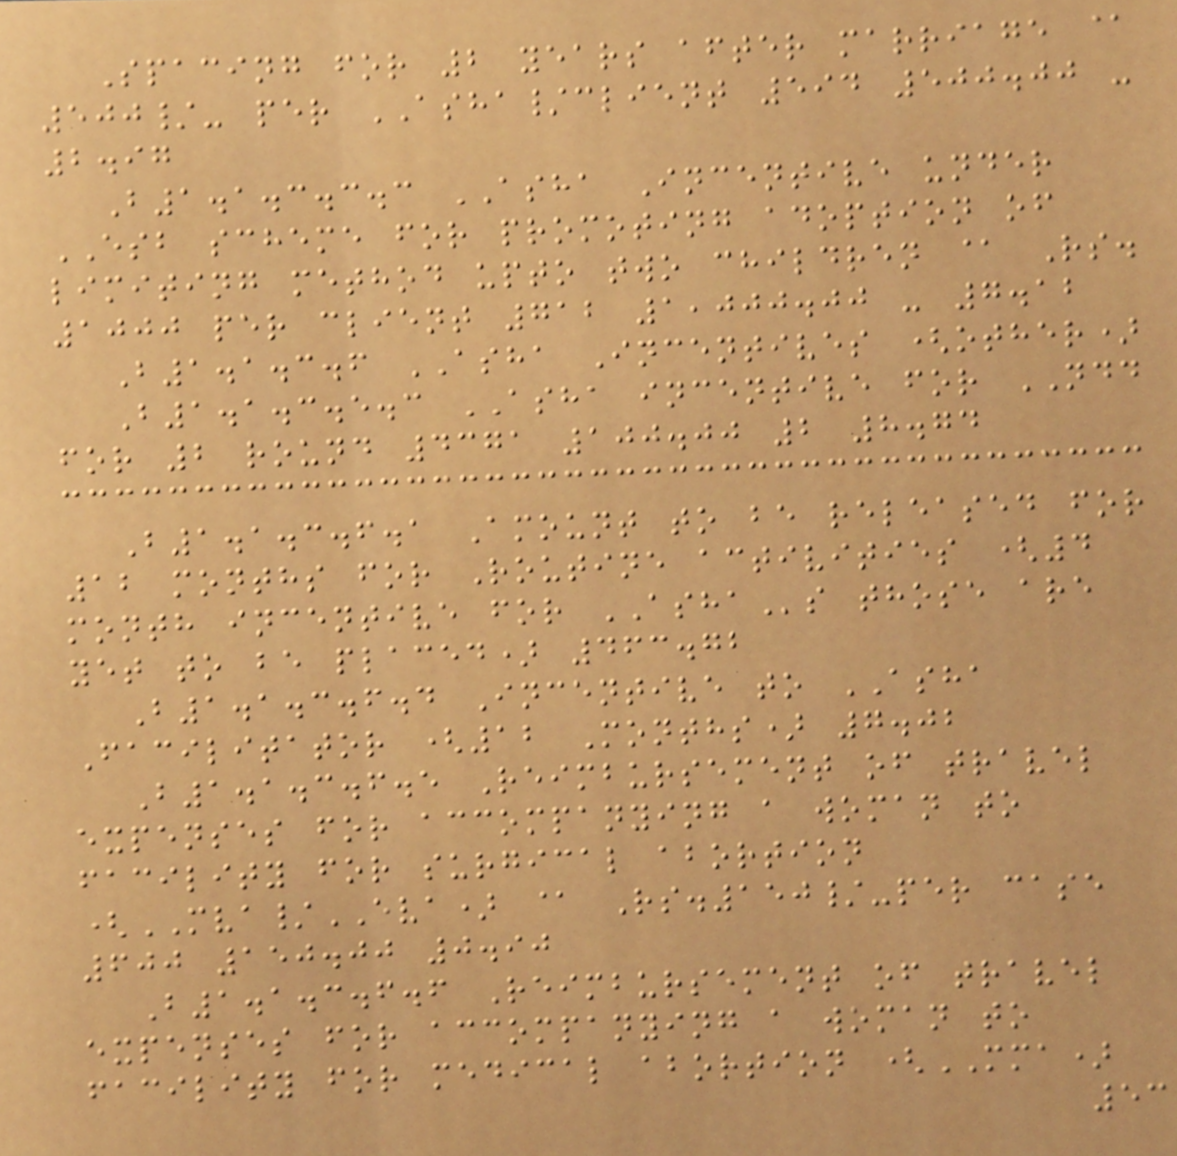Spacing for 2 years after marriage @
500/- per ASHA/client 594 500.00 -
2.97
B1.1.3.3.3 ASHA Incentive under
ESB scheme for promoting adoption of
limiting method upto two children @ Rs.
1000 per client 712 1,000.00 - 7.12
B1.1.3.6 ASHA Incentives (other)
B1.1.3.5.3 ASHA incentive for NDD
for 2 round 4371 100.00 2 8.74
B1.1.3.6.1 Amount to be released for
12 months for Routine activities (4
month incentive for ASHAs those are
yet to be placed) 463.72
B1.1.3.6.4 Incentive to ASHA
Facilitator (12 Months) 7.02
B1.1.3.6.5 Reimbursement of travel
expenses for accompanying a woman to
facility for surgical abortion
(MVA/EVA) @ Rs.150/-per case
600 150.00 0.90
B1.1.3.6.6 Reimbursement of travel
expenses for accompanying a woman to
facility for medical abortion (MMA)
53
